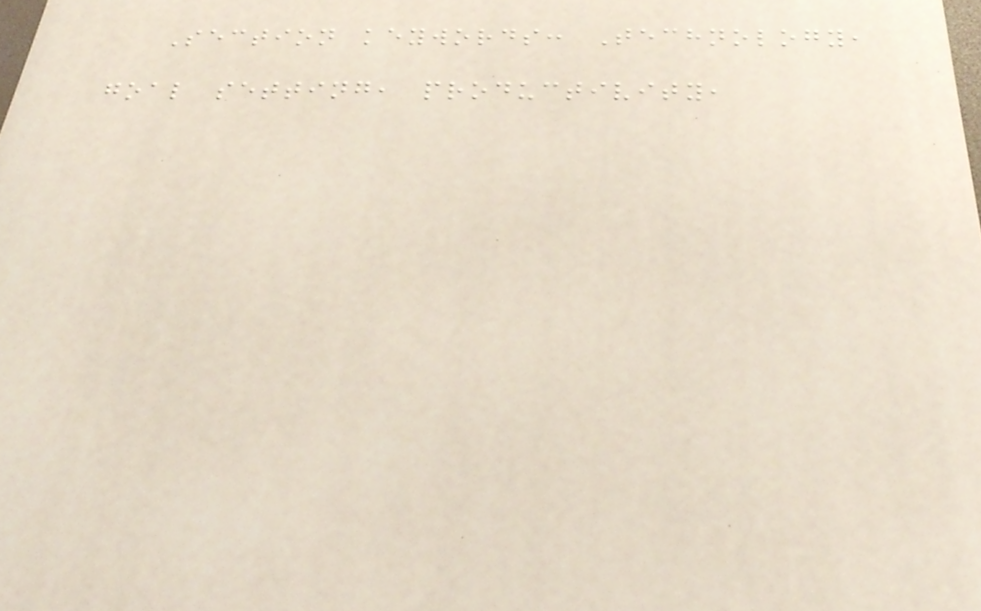Section keywords: Technology,
goal setting, productivity,
